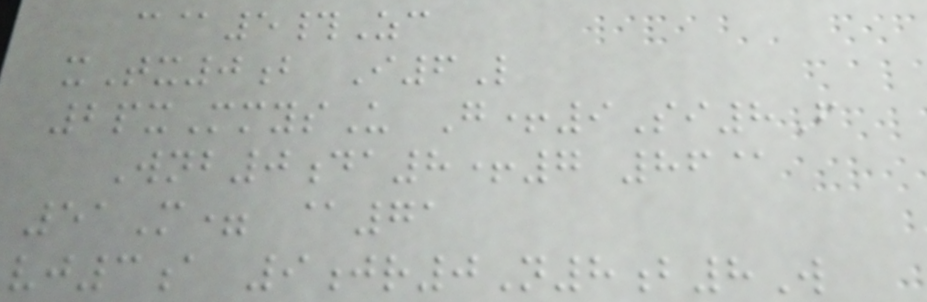c@5#Zc
xTx0b I6L
2pxMmysU G+9Si8F
Wnb0da8+7 86@
51M= @71
vj3a 9jr0N8b8W
